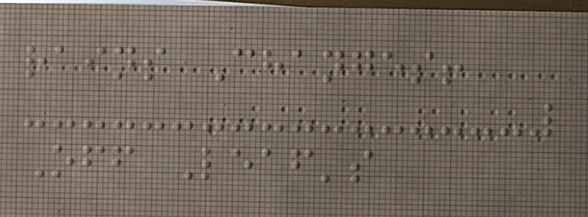rains Changes!
Off Leaf's
